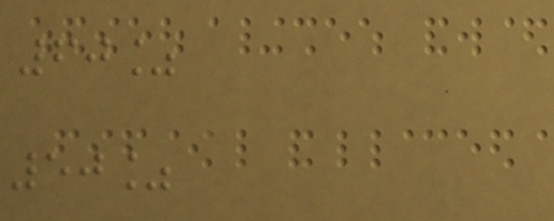60%
50%
